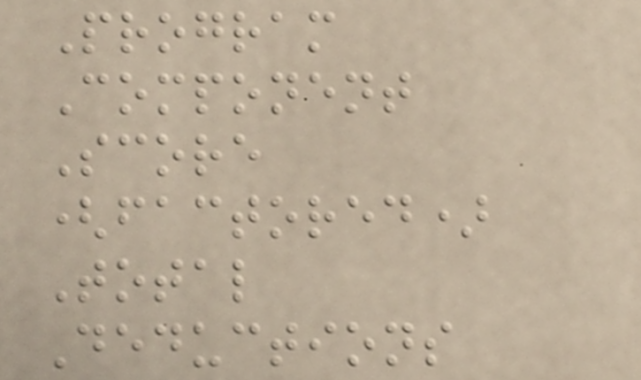Program
Component
Score
(factored)
Total
Deductions
